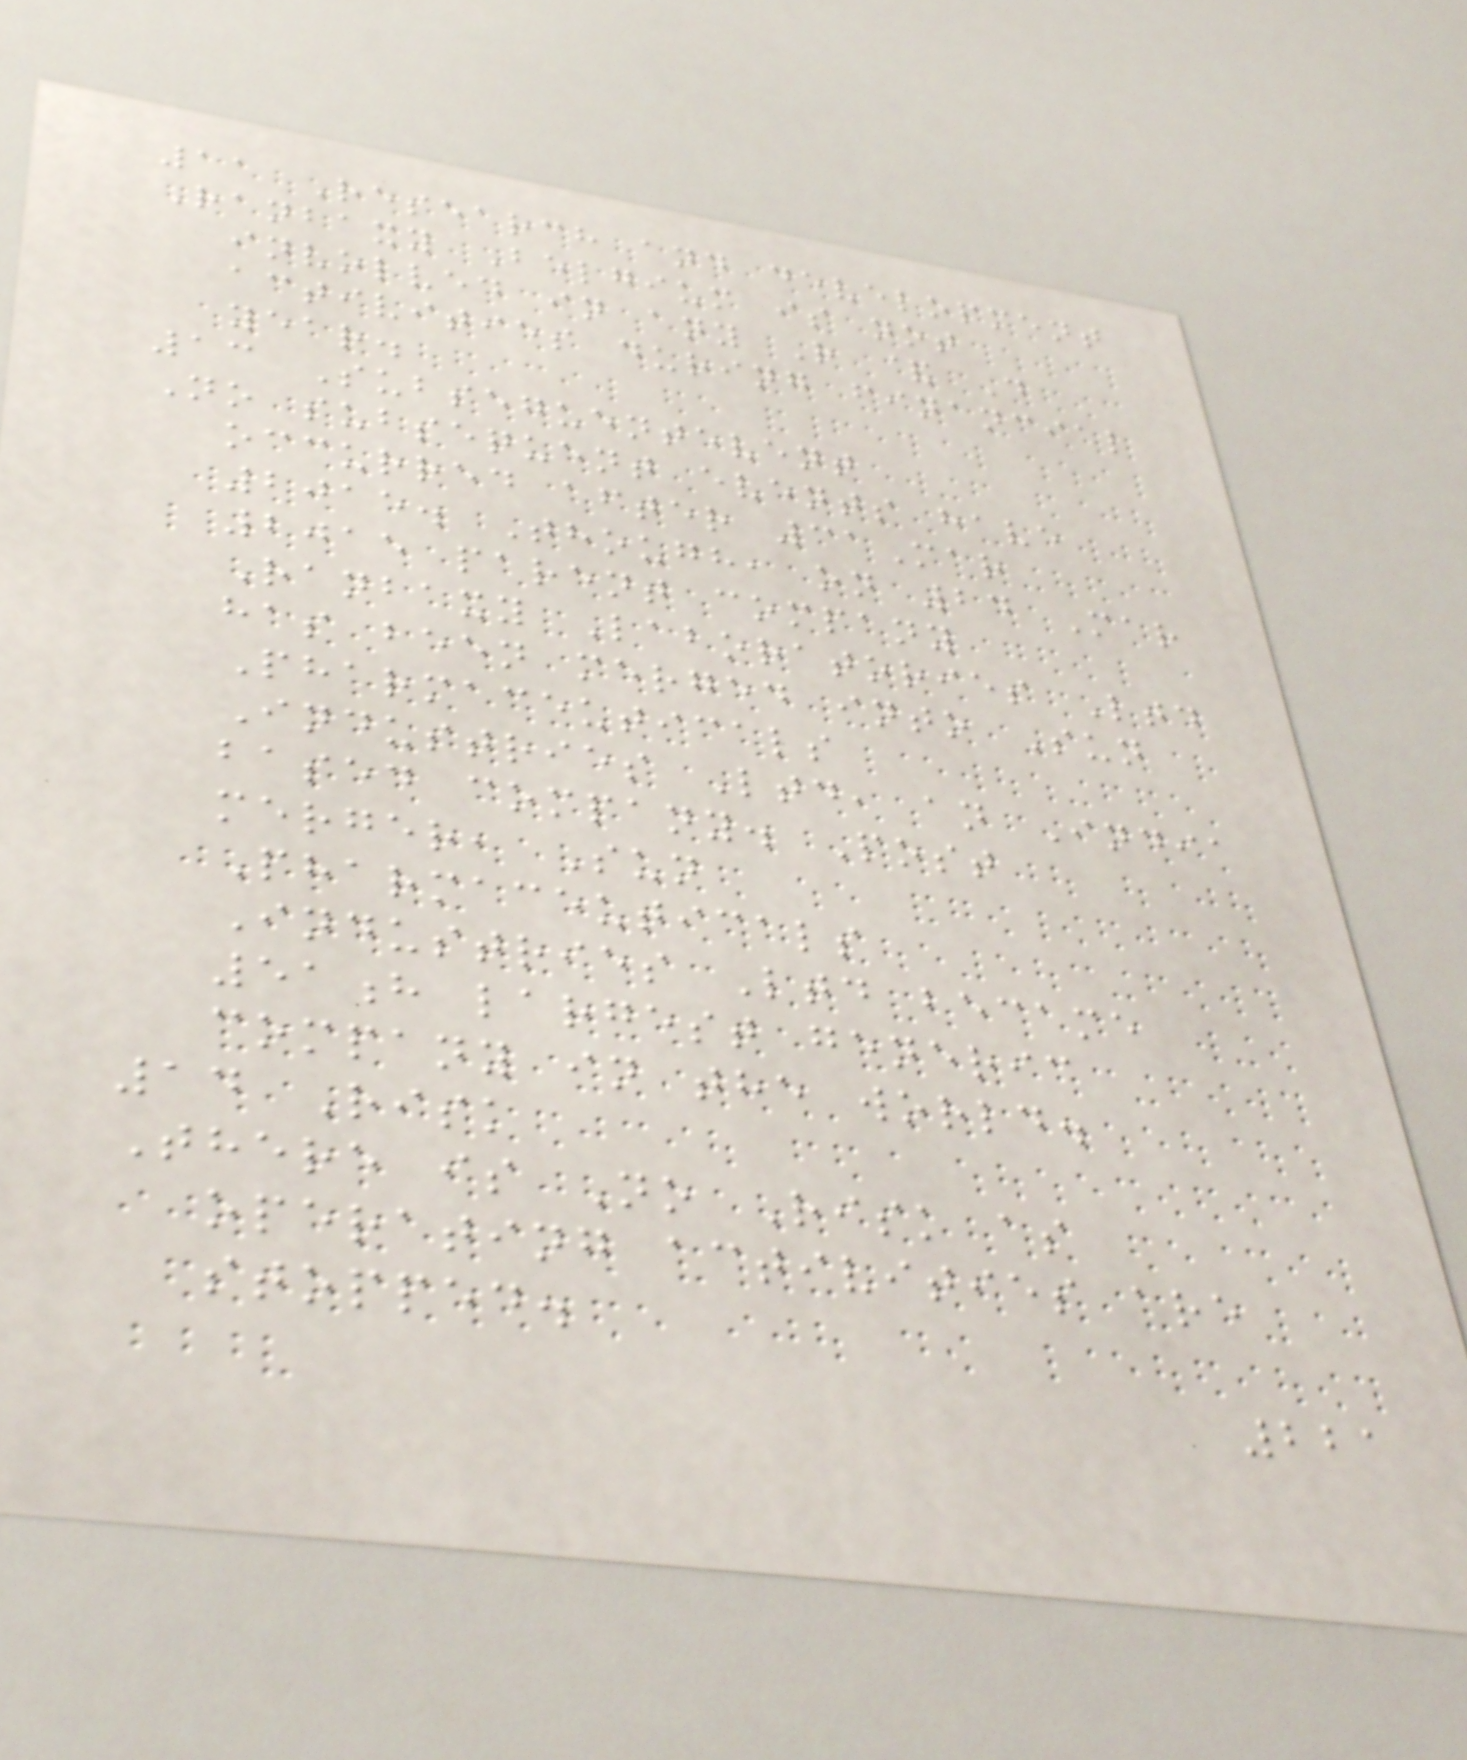11 Research and development
Ranbaxy Belgium is not
involved in any R & D
activities during financial
year.
13 Subseguentevent
No subsequent events have
occurred after 31Mar
2015. Though, on 24 Mar
2015 parent company
Ranbaxy Laboratories Ltd
has been merged into Sun
Pharmaceuticals
Industries Ltd, an India
based company. Post
merger, Sun
Pharmaceuticals
Industries Ltd became
51h largest generic
company in the world.
14 Risk
There is No Risk as
operating activities are
stopped.
221
